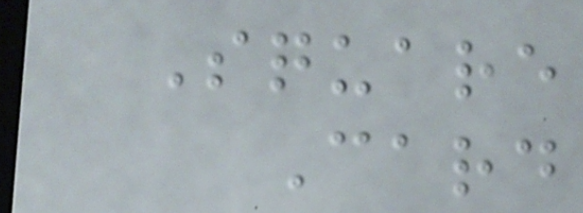Square
Card
